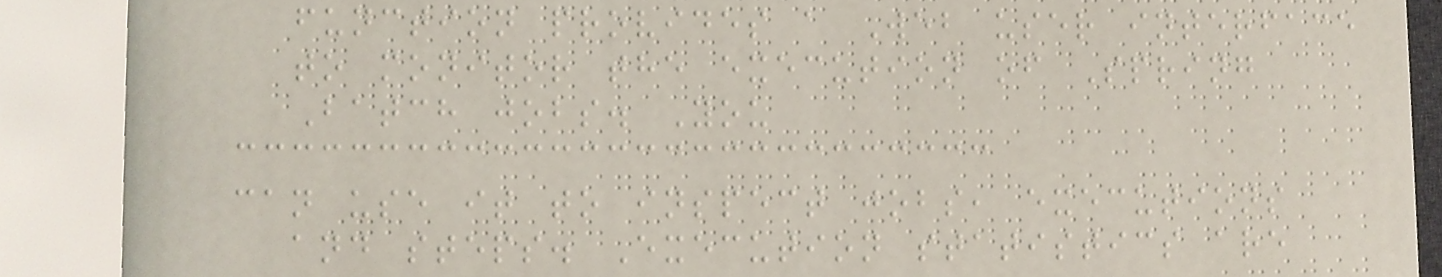function provides a Web user interface
to monitor the execution of Spring
Batch jobs. You
can use it to inspect jobs, executions
and steps. Execution statistics are
